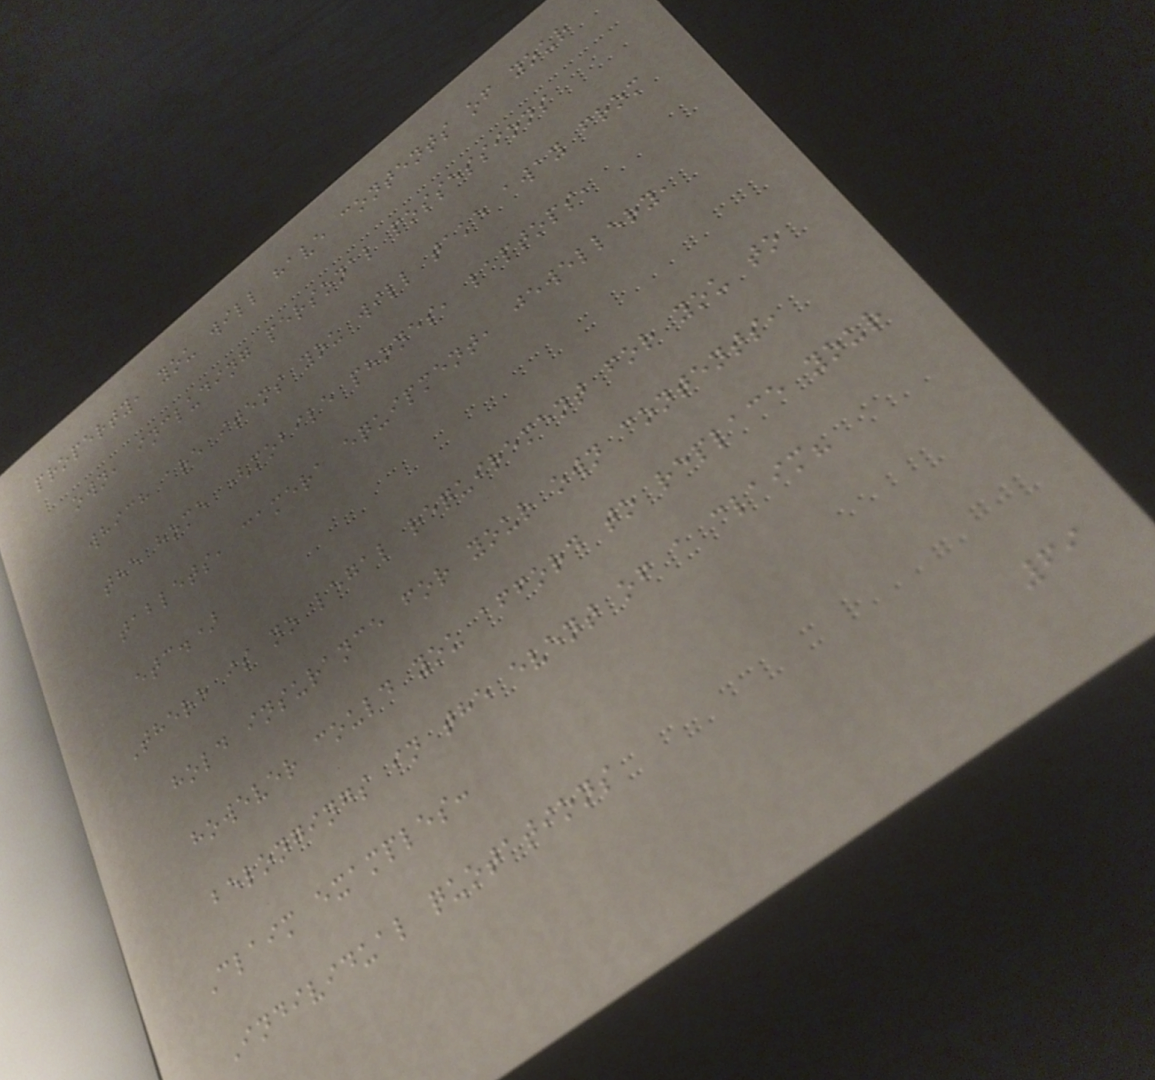property, you will have contents of your
own, including personal possessions
which are items you will take away from
the home (mobile phones, laptops,
tablets, camera equipment, jewellery,
etc.)
There is no legal requirement for you to
hold insurance for your own contents,
however could you afford to replace your
belongings in the event of a claim?
Claim examples:
Individual quotations
69
